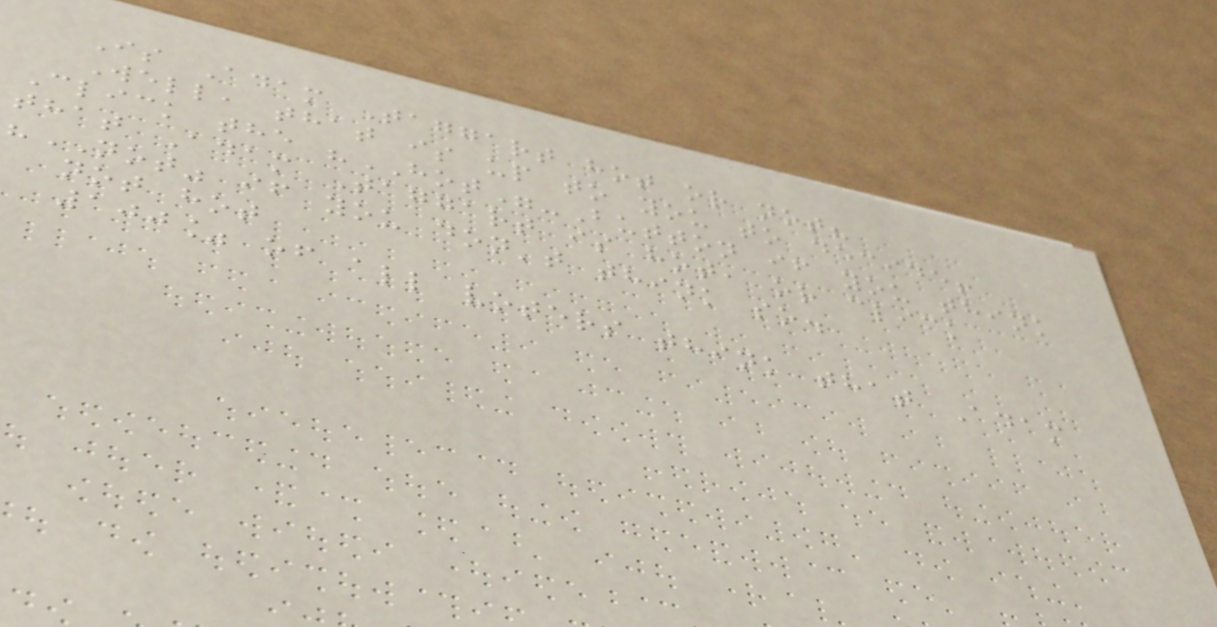Is Adam Taggart hot or not?
Well, that is up to you to decide!
Click the "HOT"-Button if you think
that Adam Taggart is hot, or click
"NOT" if you don't think so.
not hot
100% of all voters think that Adam
